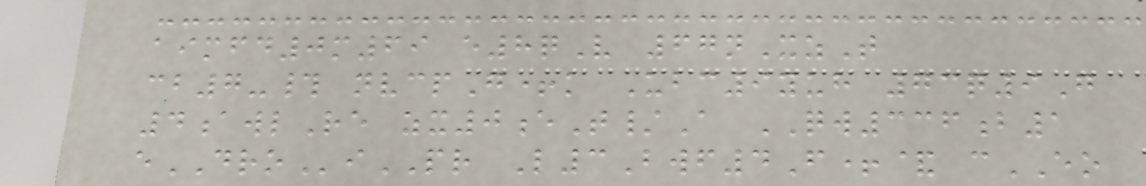aimfd0m69 e8qV 67nXzT
cb7-# nvcpG+k Ubc9yuh 73q9G
4awlRe zx0eT/A QW336b1
eDROiPR L3Bwf4F+& cEO
